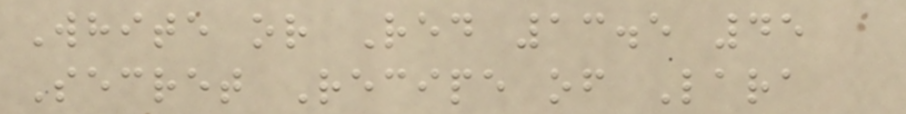White or Red 13.5 45
Secret Recipe of Lara
